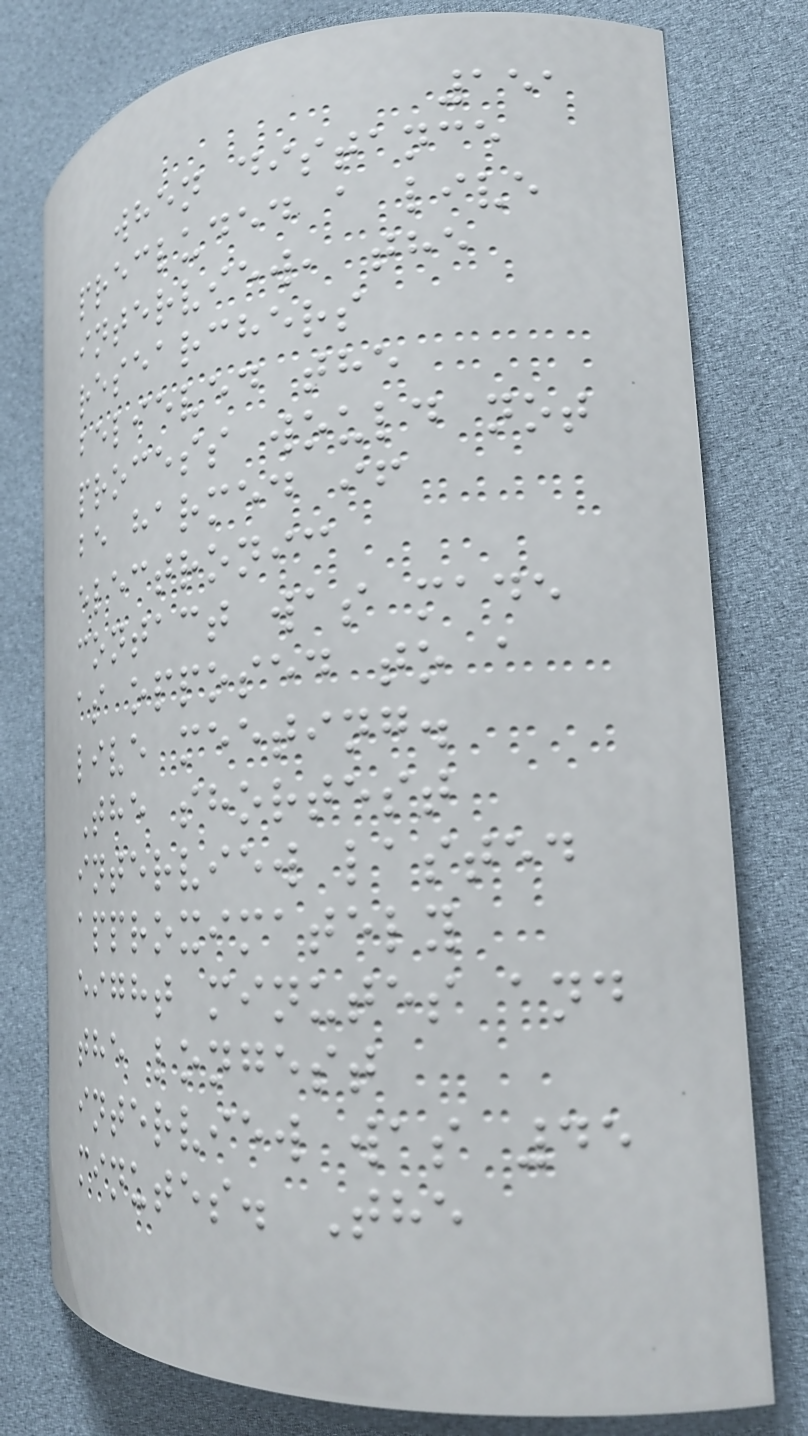151
when distance
precluded a live
interview, the
researchers
believed the
process would not
be harmed if
electronic
contact was made
as opposed to a
live meeting.
The shortest
interview lasted
approximately
eight minutes and
the longest
interview was 45
minutes. The
